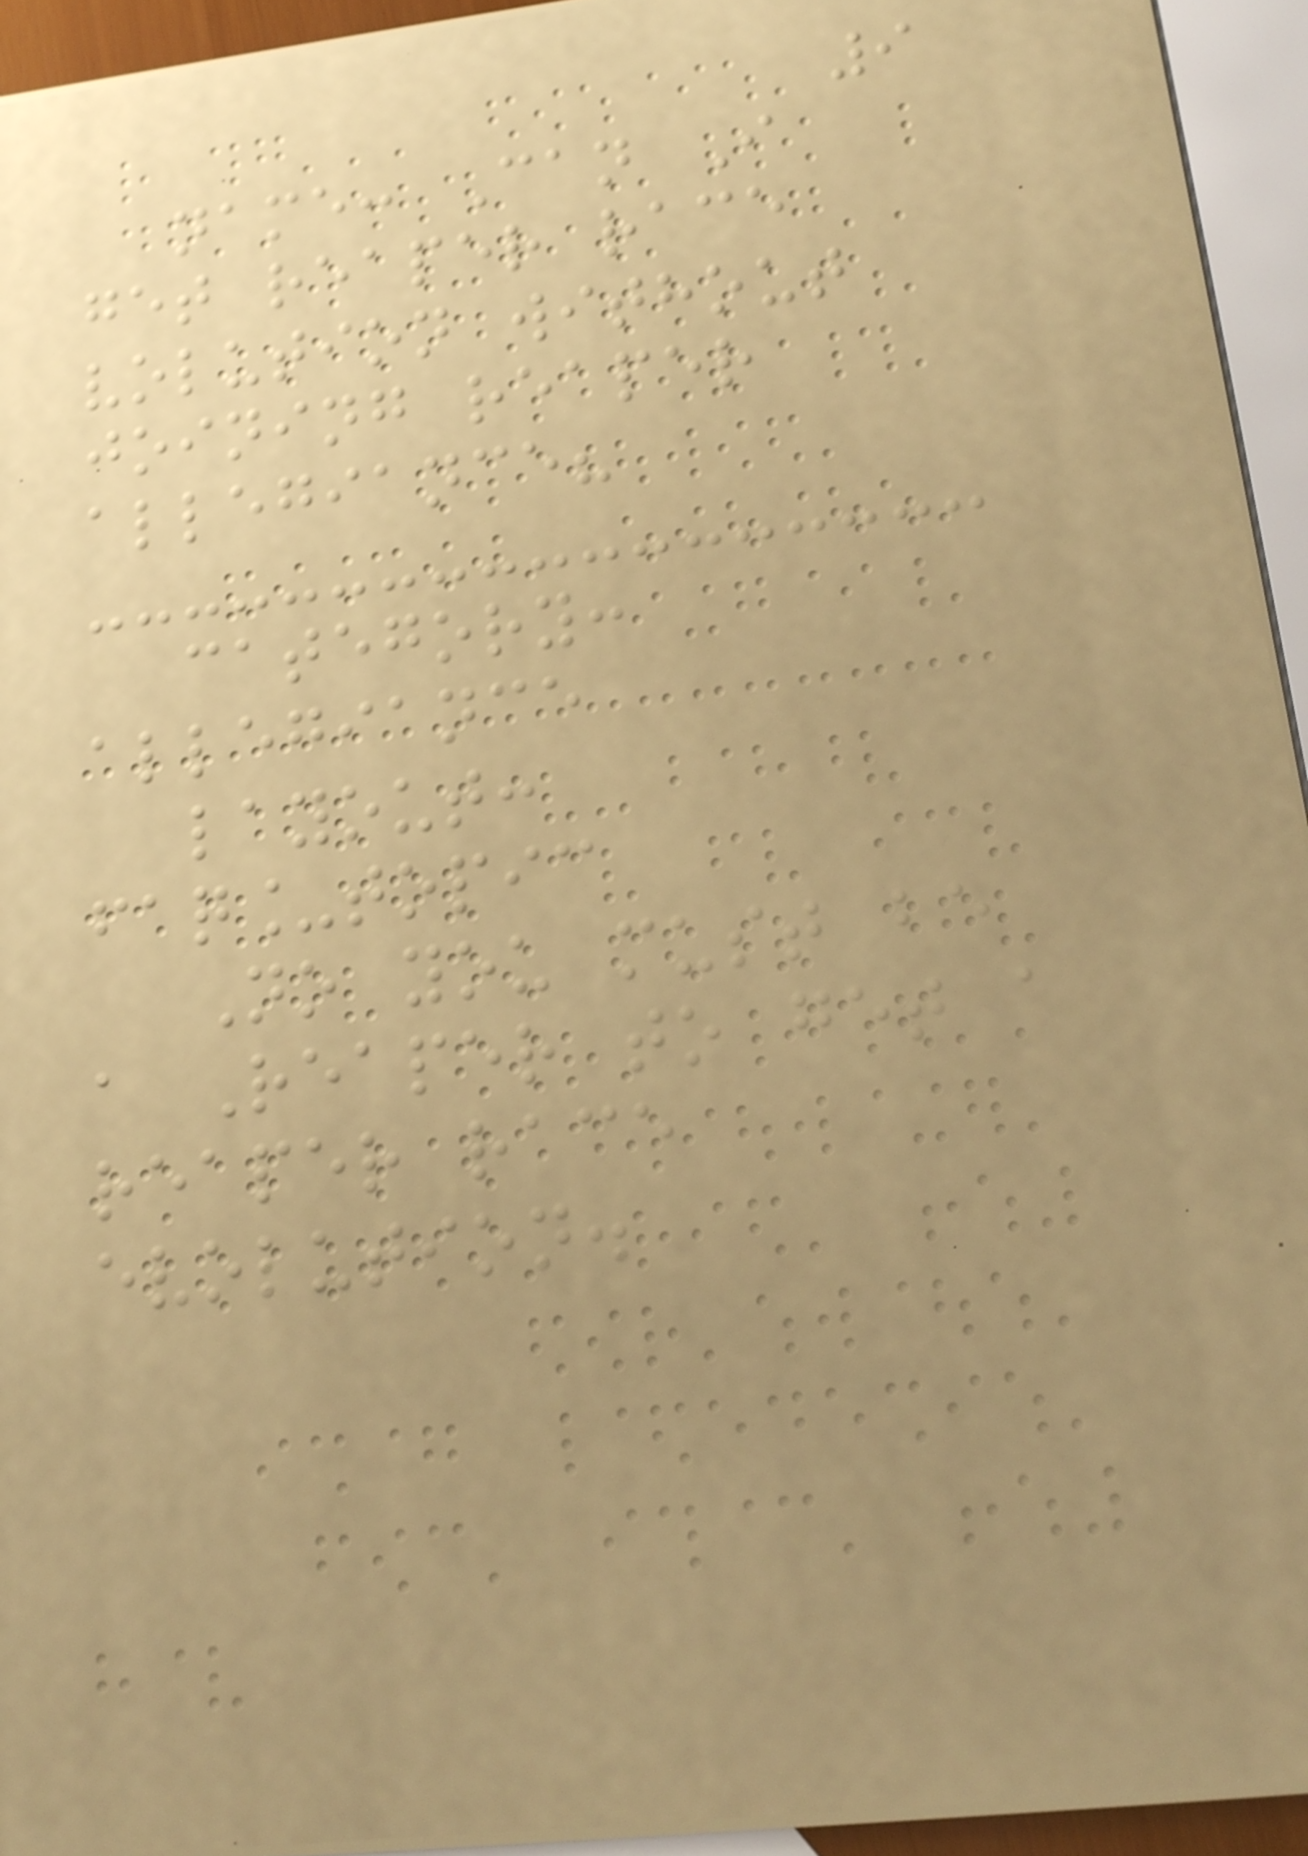9
name: Can I
get reaper race
volution without
joining reaper
allegiance?
category:
allegiance
layout:
faq_topic
No you must be
a Reaper to get a
reaper race
evolution.
